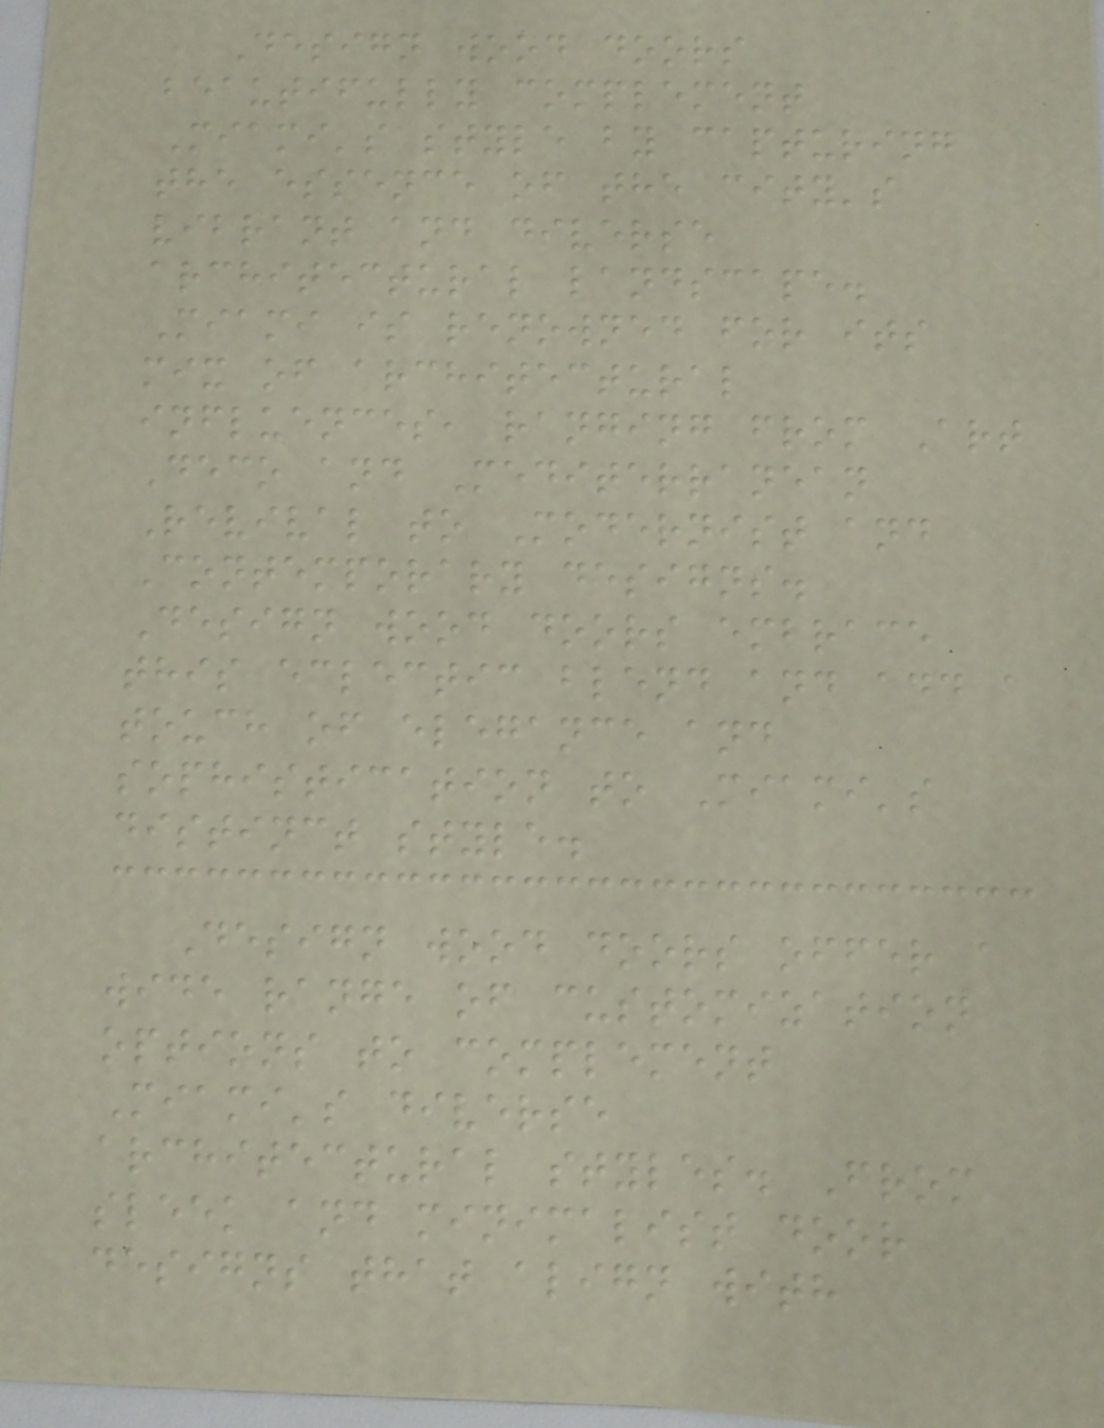Design wood doors
beautifully complement
Miami's style by capturing
the essence of the city's
vibrant and diverse
architectural landscape.
Miami is renowned for its
mix of architectural
influences, ranging from Art
Deco and Mediterranean
Revival to Modernist and
Contemporary designs.
Design wood doors embrace
this eclectic blend and add a
touch of elegance and
sophistication to Miami's
distinct style.
Design wood doors offer a
wide range of customization
options to complement
Miami's diverse
architectural styles. From
sleek and minimalist door
designs that align with
